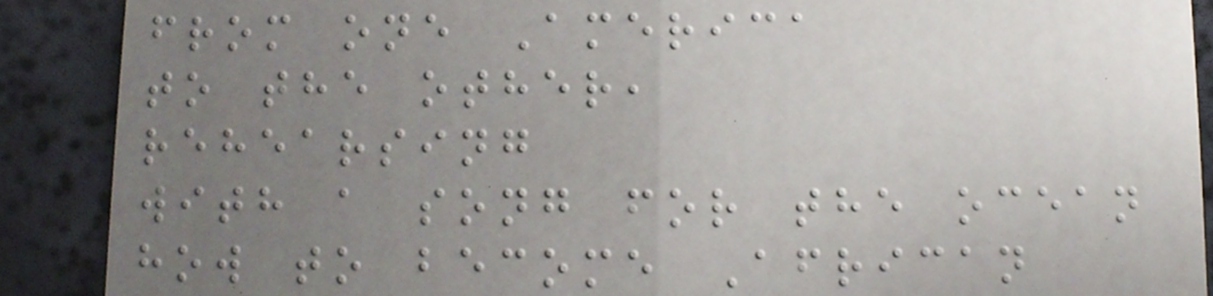from one America
to the other,
rehearsing
with a song for the ocean
how to become African
